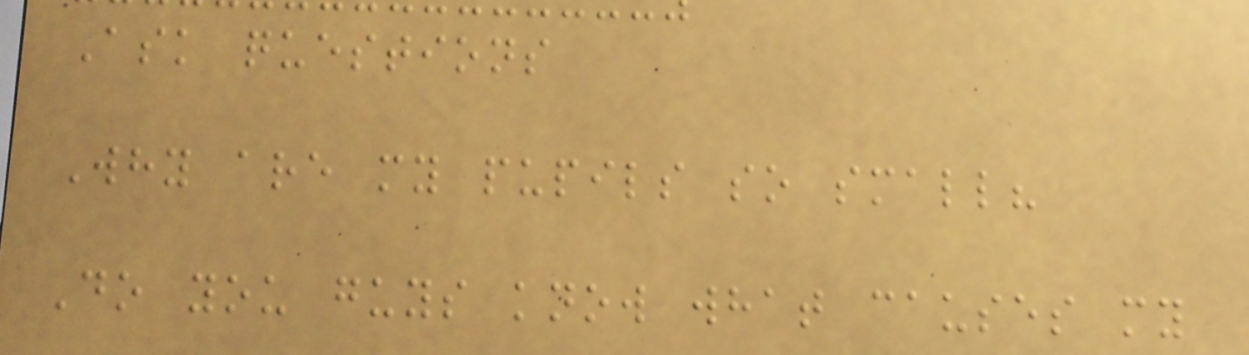Ask questions
Why are my pupils so small?
Do you guys know what causes my
